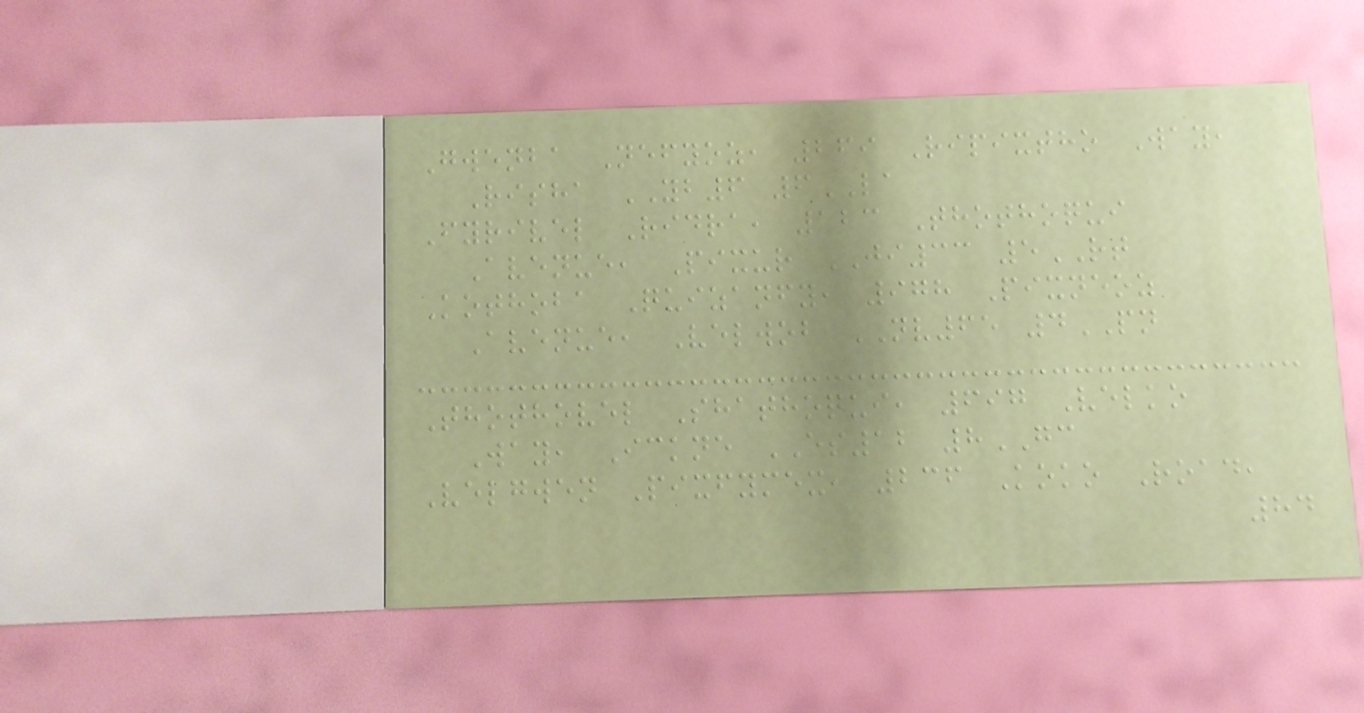Gwenba Nefyoz, 269 Ripixtho Way,
Risha YB6 6LA
Fyrivel Ridra, 123 Thothoqui
Avenue, Pixur JI33 5RT
Kothoba Quizanfy, 978 Pixneoz
Avenue, Velwob NV65 4PN
Thothovel Shathoqui, 697 Velko
Way, Ickne ES12 8GC
Velgwen Pixfymex, 236 Koko Road,
84
